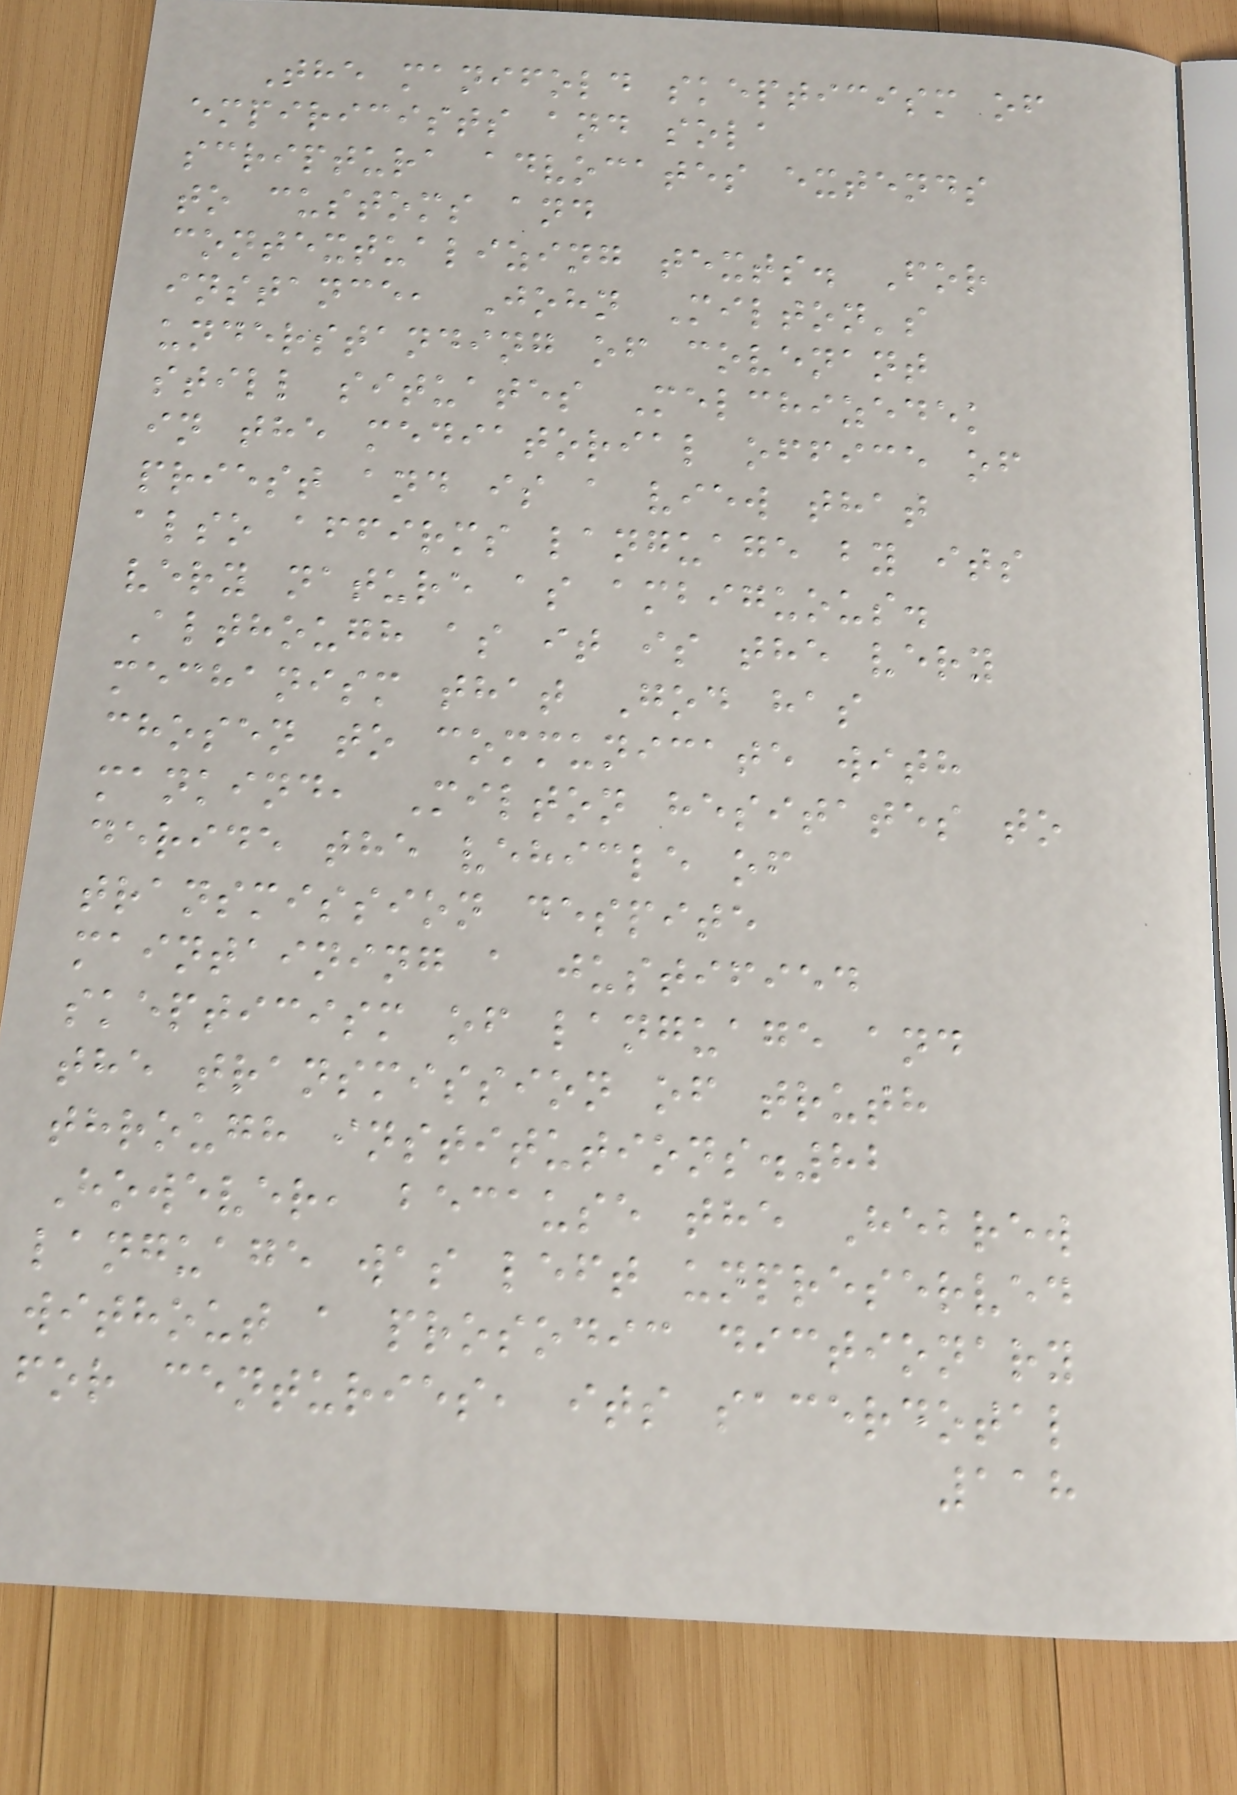The manifold skepticism of
empiricists and sola
scriptura advocates extends
to customs and
contextualizing texts. For
instance, John Milton's
understanding of covenant
still situates Melchizedek
in the mediatorial office of
priest and is a view that
also affirms language by its
very nature as ambiguous.
Although as it is the very
mechanism that God has
chosen to communicate with
mankind, Milton hesitates to
deride the vehicle of
transmission despite
maintaining a justified
skepticism of language and
the transmission of truth
through institutions.82
However, because the Hebrew
language was left unpreserved
without a prosodic dictionary
for centuries, its sacerdotal
118
